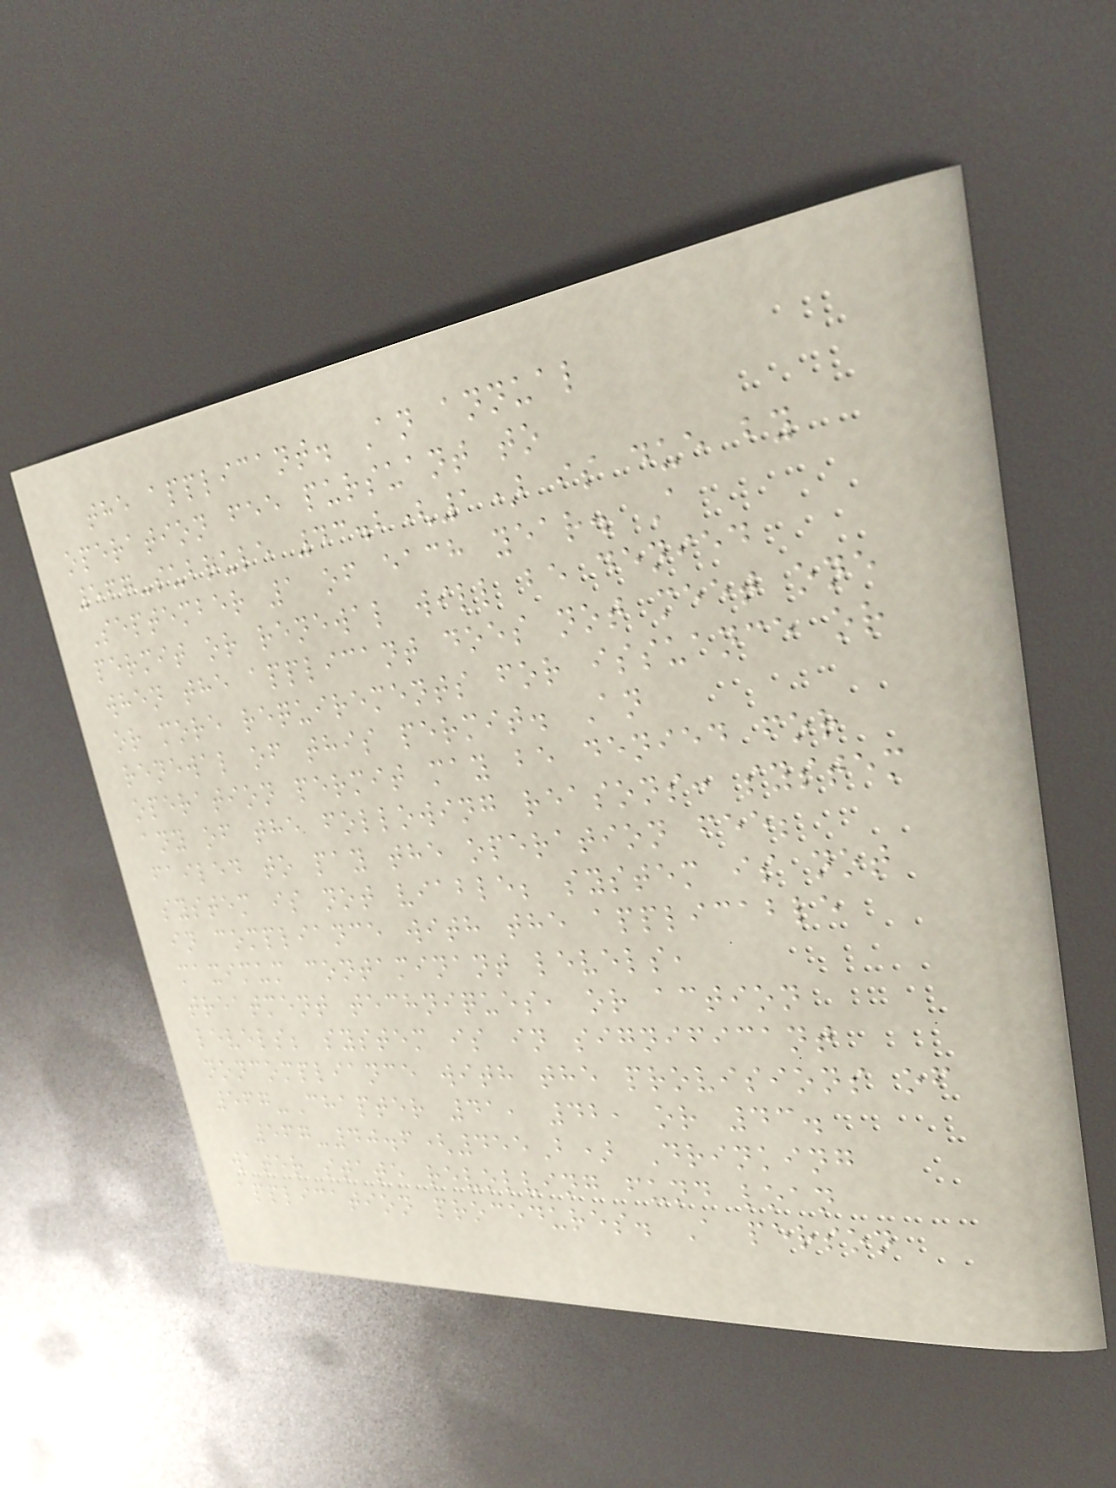the applicant. An annual
operation fee pursuant to
567-subrule 43.2(1) is due by
September 1 of each year. A
permit or renewal will be denied
when the applicant does not meet one
or more requirements for issuance or
renewal of this permit. An
operation permit may be denied for
any of the following reasons: system
failed to pay the operation fee;
system is not viable; system is not
in compliance with the applicable
maximum contaminant levels,
treatment techniques, or action
levels; system is in significant
noncompliance with the provisions of
567-Chapter 41, 42, or 43.
567-40.6(455B) Drinking
water state revolving fund loan
application procedures. A person
